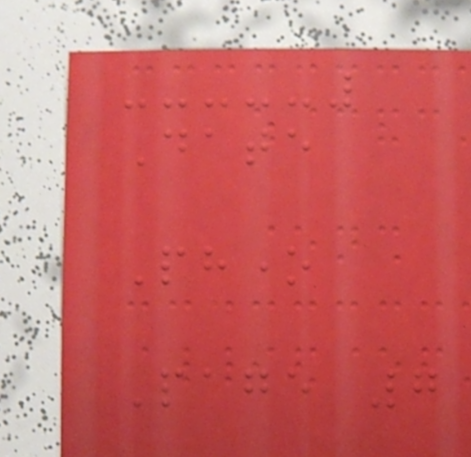Date
Phone
Page 7
